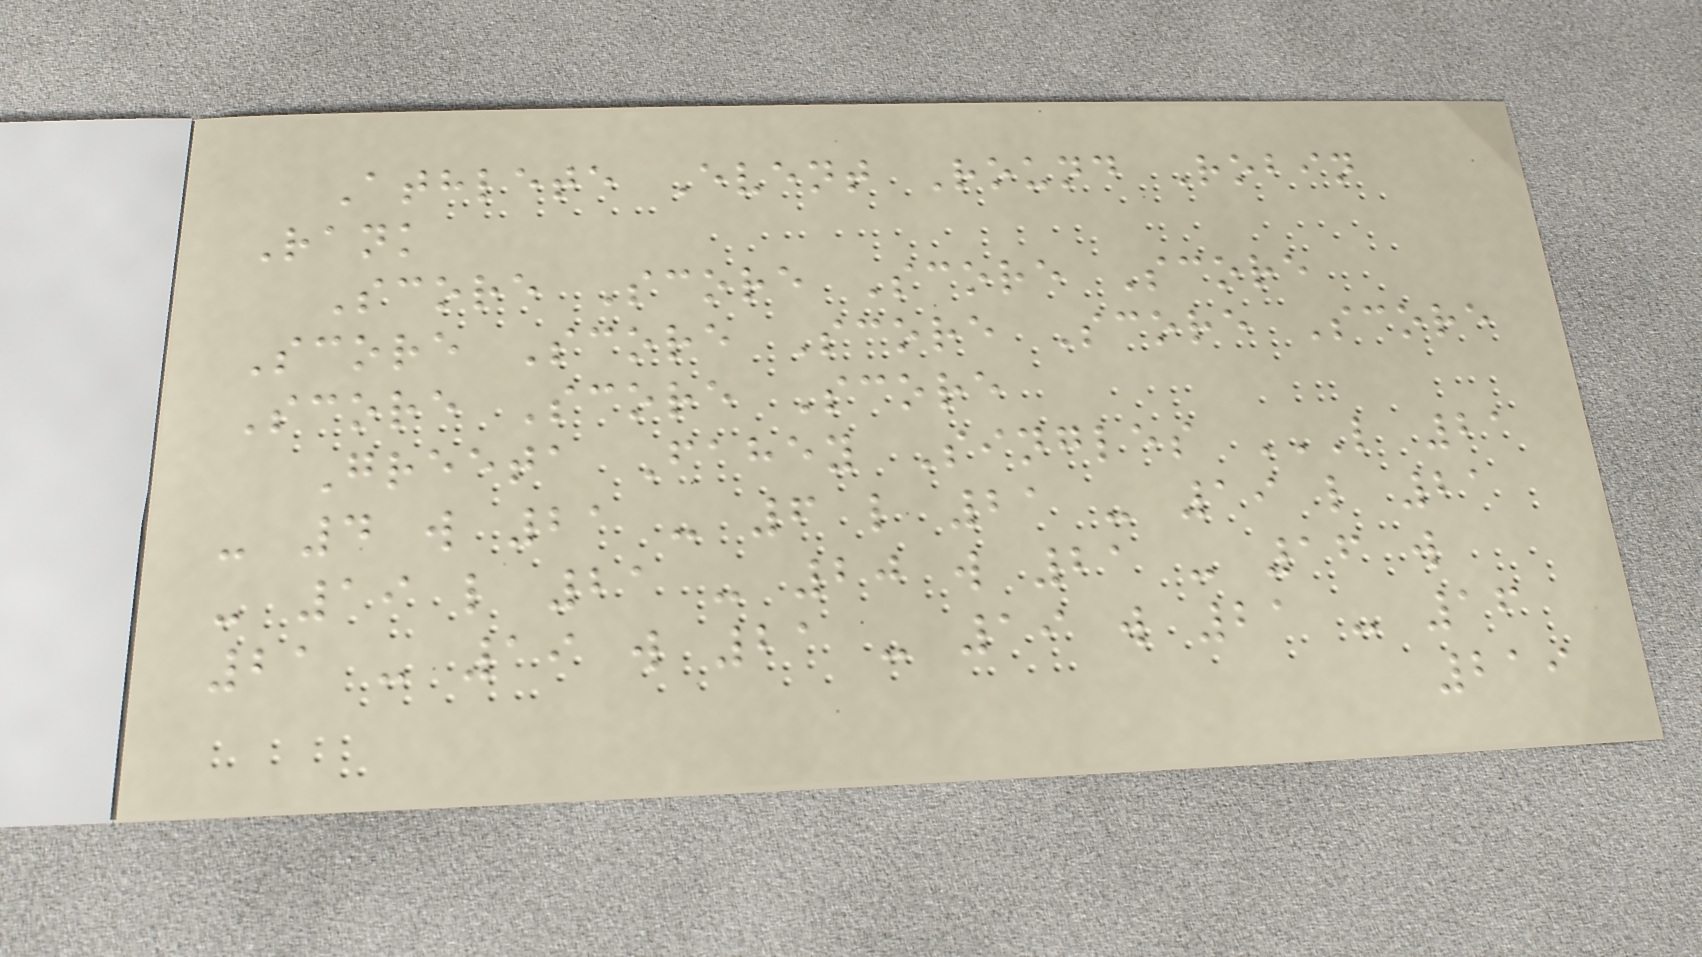Athlete Event Round Robin
Rank
Score Score Score Score
Score Score Score Score Score
Score Score Score
Greeta Fahey Singles L 21
- 4 W 21 - 6 L 21 - 19 L 21
- 19 L 21 - 20 W 21 - 16 W
21 - 19 W 21 - 19 W 21 - 16
219
